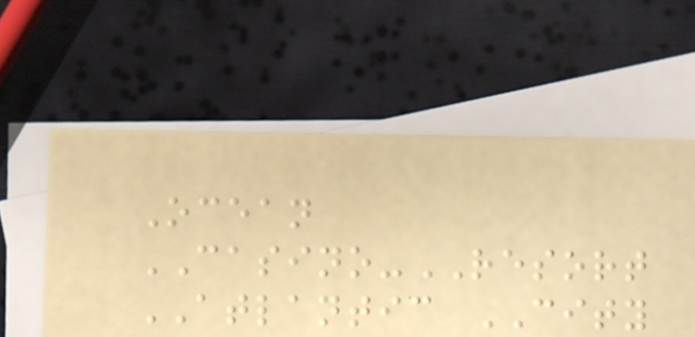Ocean
CASINO-RESORT
ATLANTIC CITY
